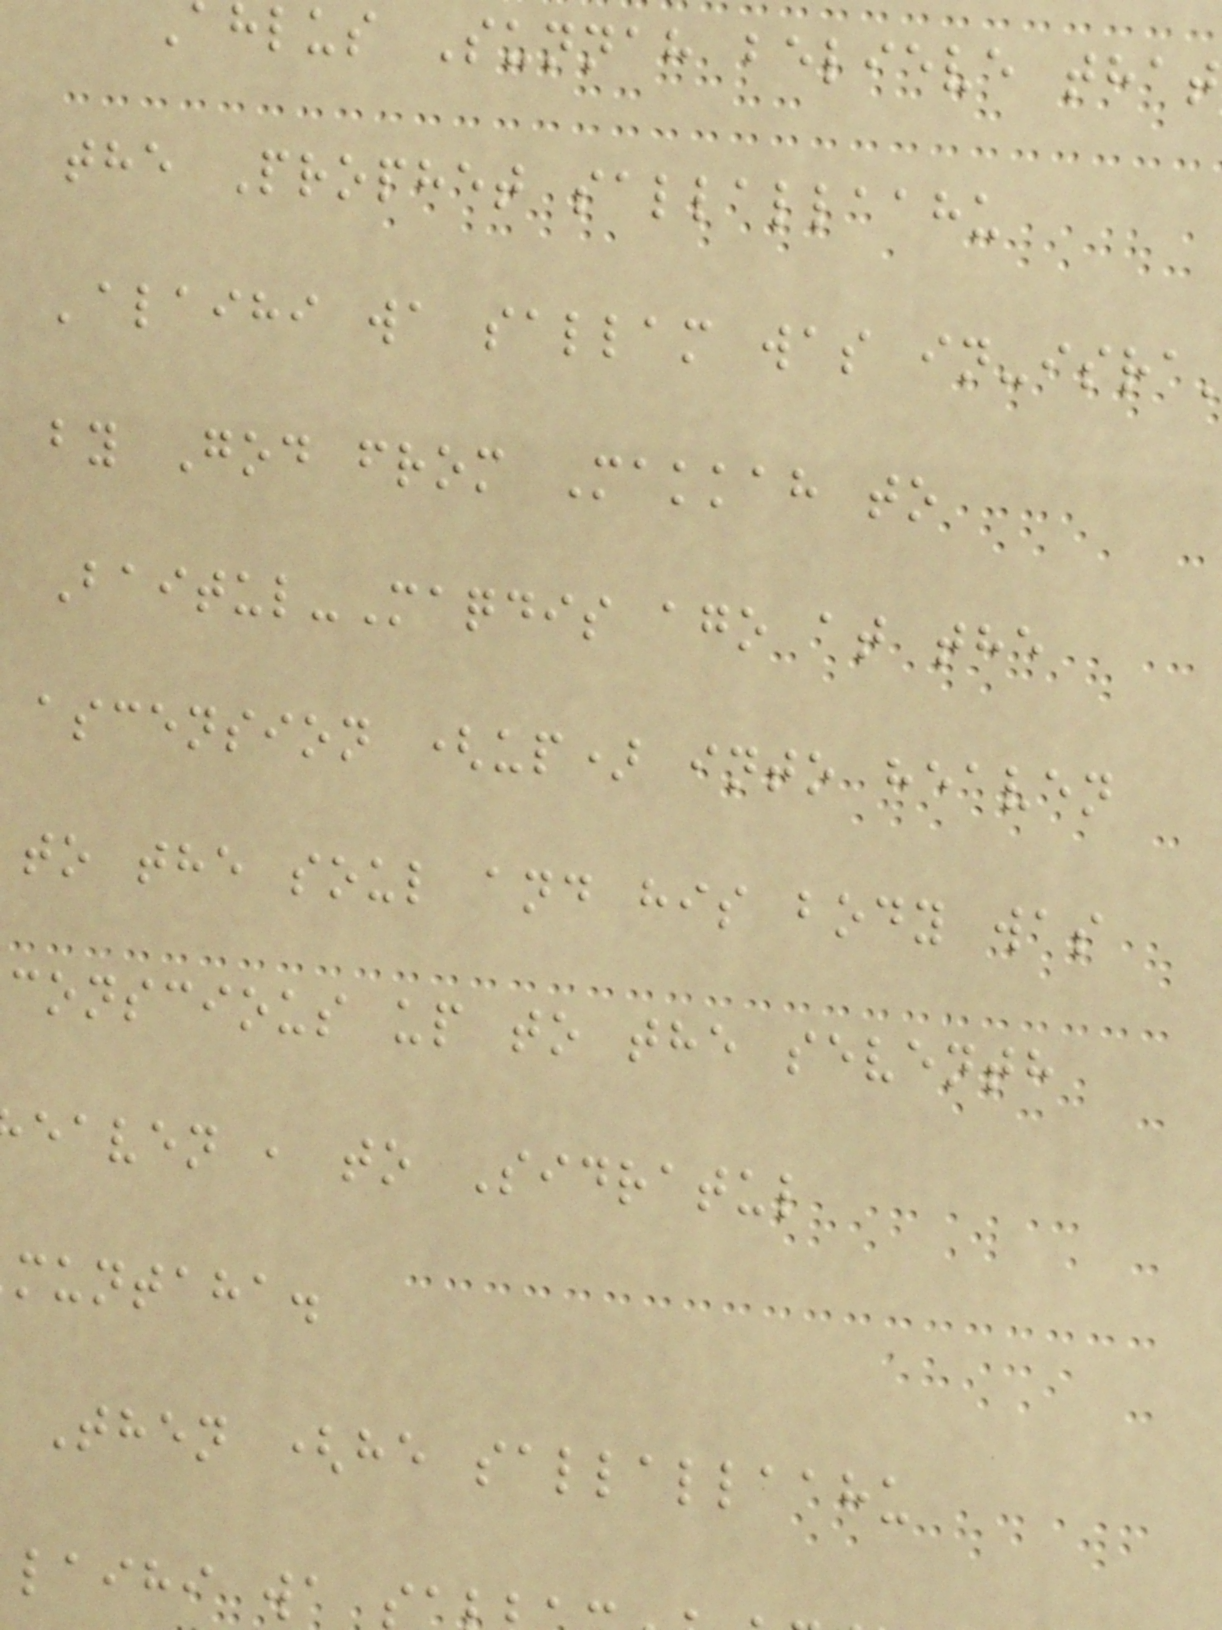ahlus Sunnah believe that
the Prophet sallallaahu
'alaihi wa sallam was in-isra
by God from Makkah to
Baitul-Maqdis ago at the
ascension (up) into heaven
to the soul and his body was
conscious up to the seventh
eaven , to Sidratul
muntaha.
Then (he sallallaahu
laihi wa
